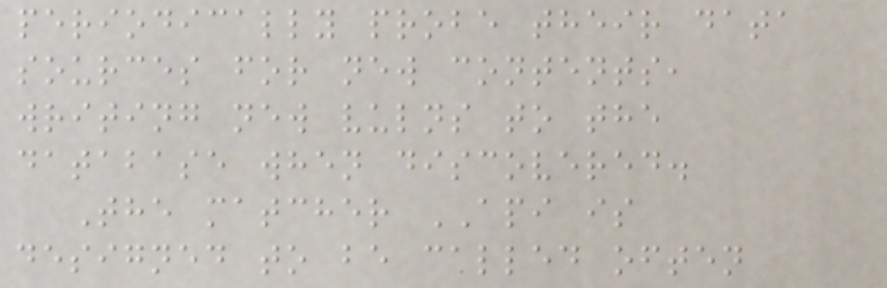periodically probe their data
sources for new contents,
writing new vulns to the
database when discovered.
The matcher API is
designed to be called often
